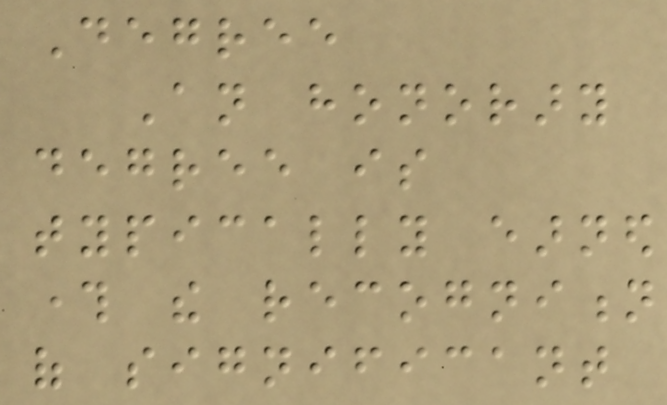Degree
An honorary
degree is
typically earned
through the recognition
of significant
